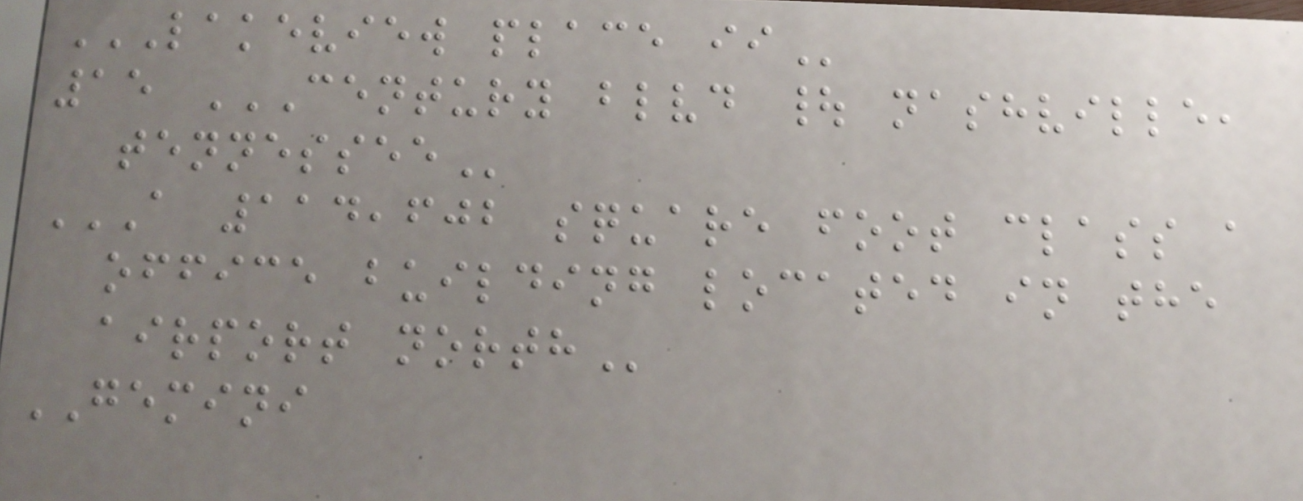LAKEVIEW PLACE II
15 CENTURY BLVD | NASHVILLE,
TENNESSEE
A 114,602 SQUARE FOOT CLASS A
OFFICE BUILDING LOCATED IN THE
AIRPORT NORTH
GEMINI
